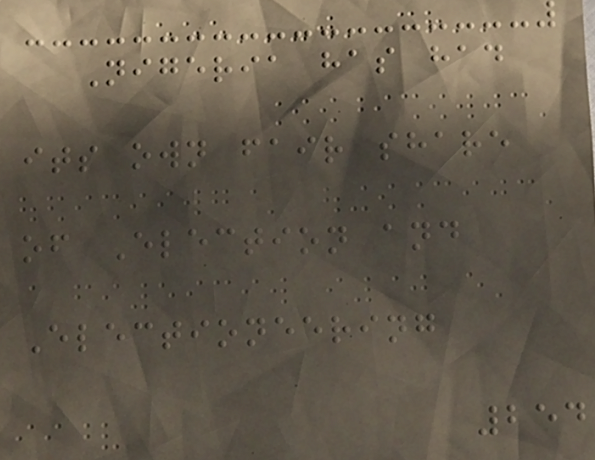Nigeria has had
its own fair share
of Election and
Electioneering
254
